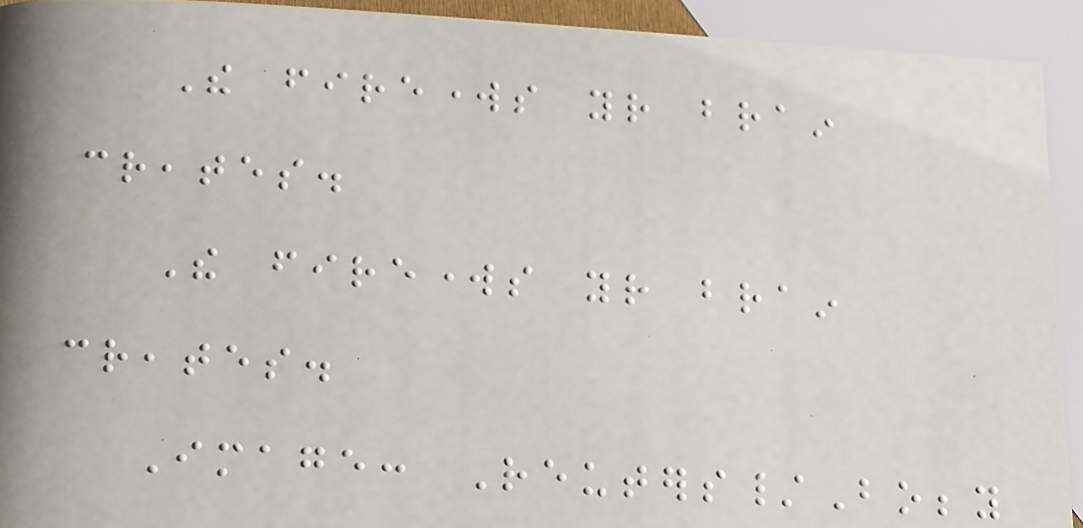The fireworks your brain
creates.
The fireworks your brain
creates.
Image: Reuters/Bobby
